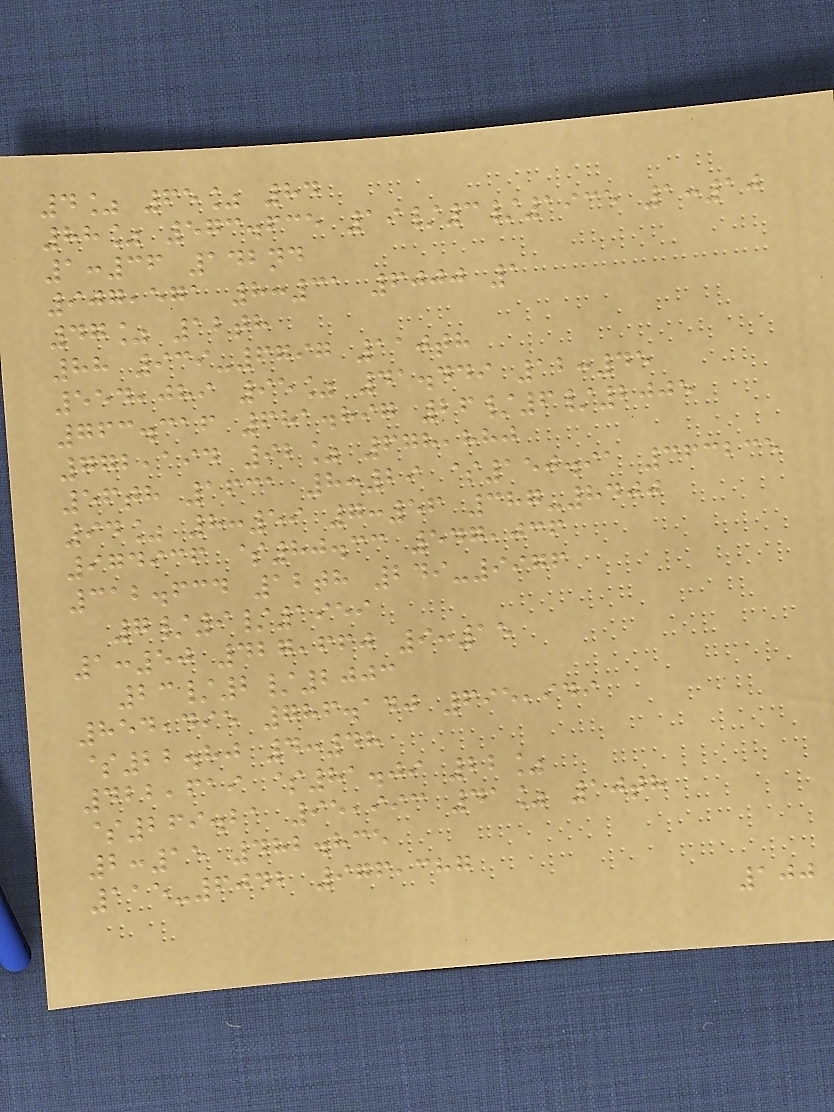4% 65% 84
88% 573.635 19/3/1935 1:10
1:36 142nd
907,571 8:31 6000 1
47% 12th
88 939-6797 110th
554,089 95% 41.449 12:45
763.316 681.897 26/6/2005
772,194 92% 678,880
56th 1631 8:29 $150.91 363235
94% 8:59 7:56 387-8400
974936 $80.33 547,036
312.634 12th 249-9976
7/9/1959
1:50 427,660 9:15
23/2/2003
854,495 786.140 695,949
$22.80 4:48
422,619 $81.09 22%
$269.21 95,993 41% 10th
2:15 482.835
115-6042 976,387
100
